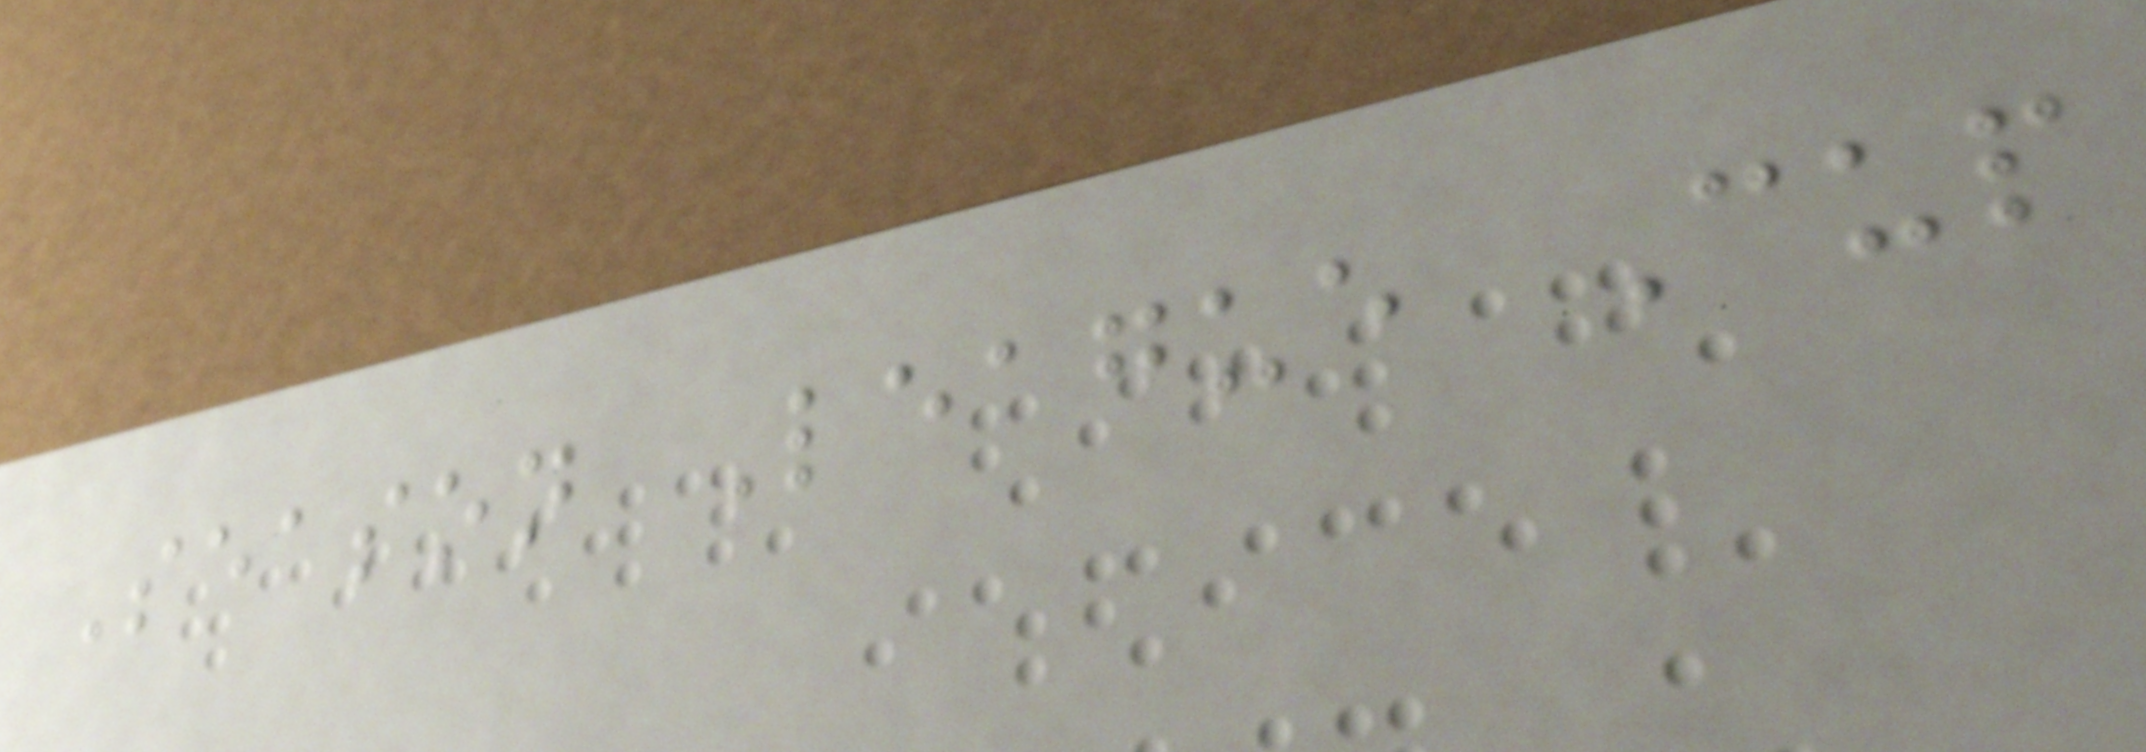Season League Cup
